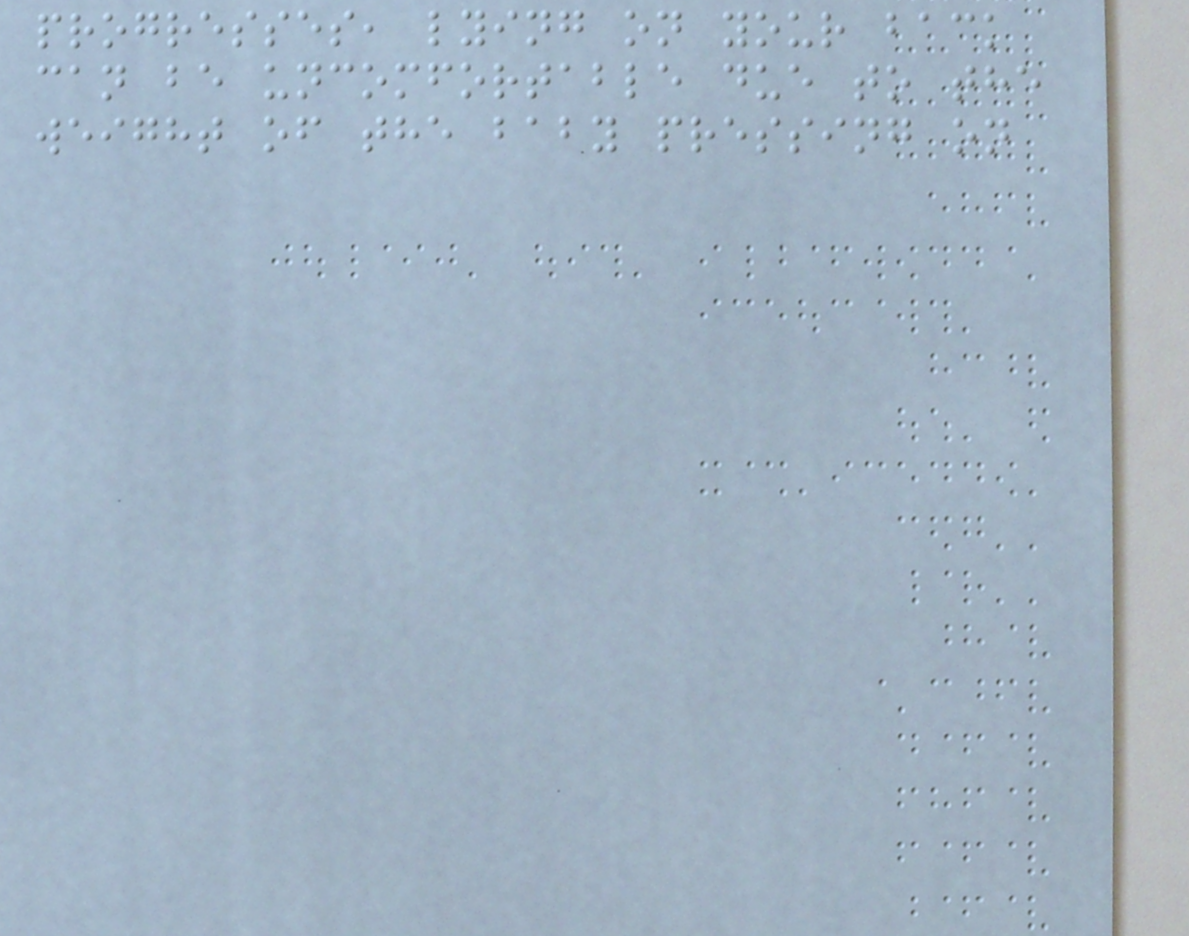progresses, lying on your back
can be uncomfortable due to the
weight of the baby pressing on
